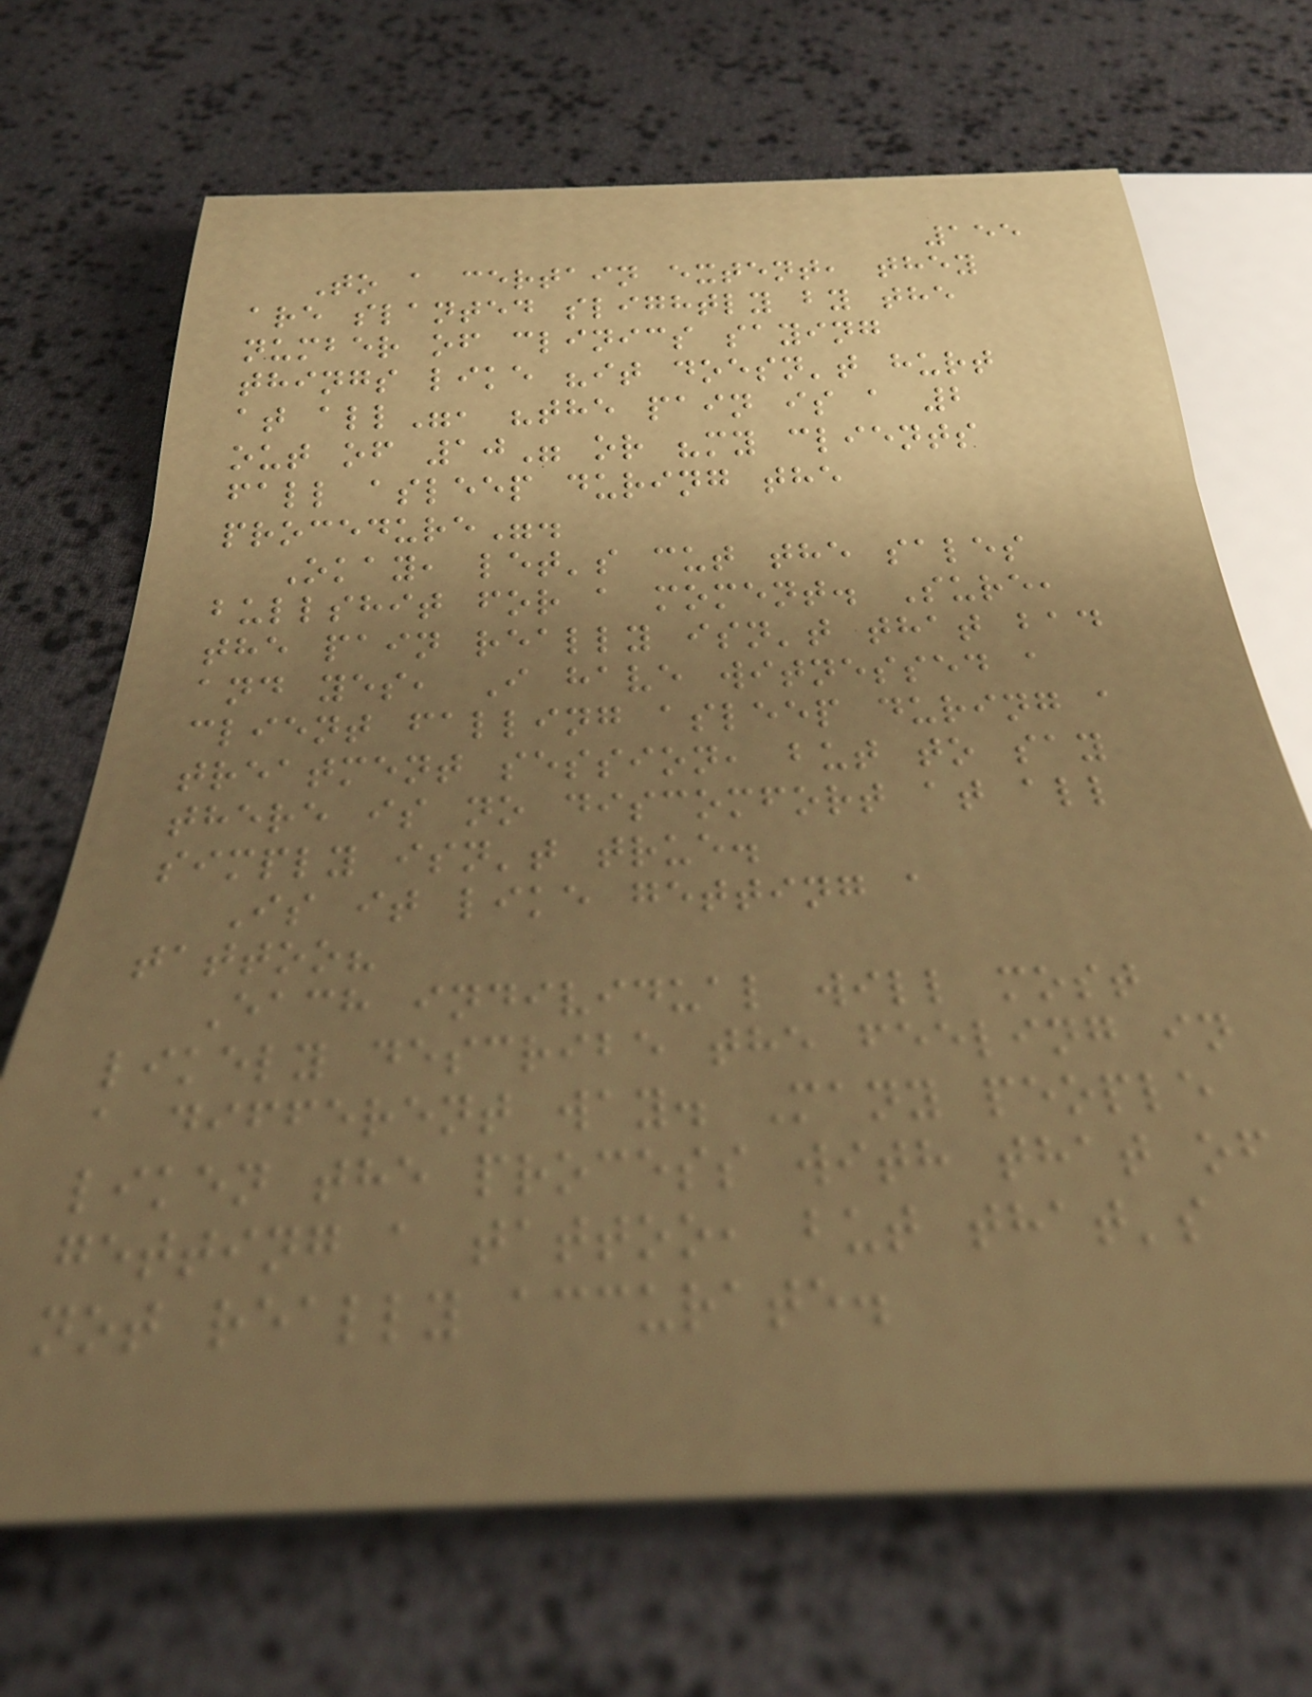155
To a certain extent, they
are slanted slightly by the
number of clinics saying
things like "it doesn't hurt
at all", "the pain is a 2
out of 10" or "my clients
fall asleep during the
procedure".
Okay, let's cut the sales
bullshit for a moment. Sure,
the pain really isn't that bad
and yes, I have witnessed a
client falling asleep during a
treatment session, but to say
there is no discomfort at all
simply isn't true.
Is it like getting a
tattoo?
Each individual will most
likely describe the feeling in
a different way. Many people
liken the process with that of
getting a tattoo, but that's
not really accurate.
